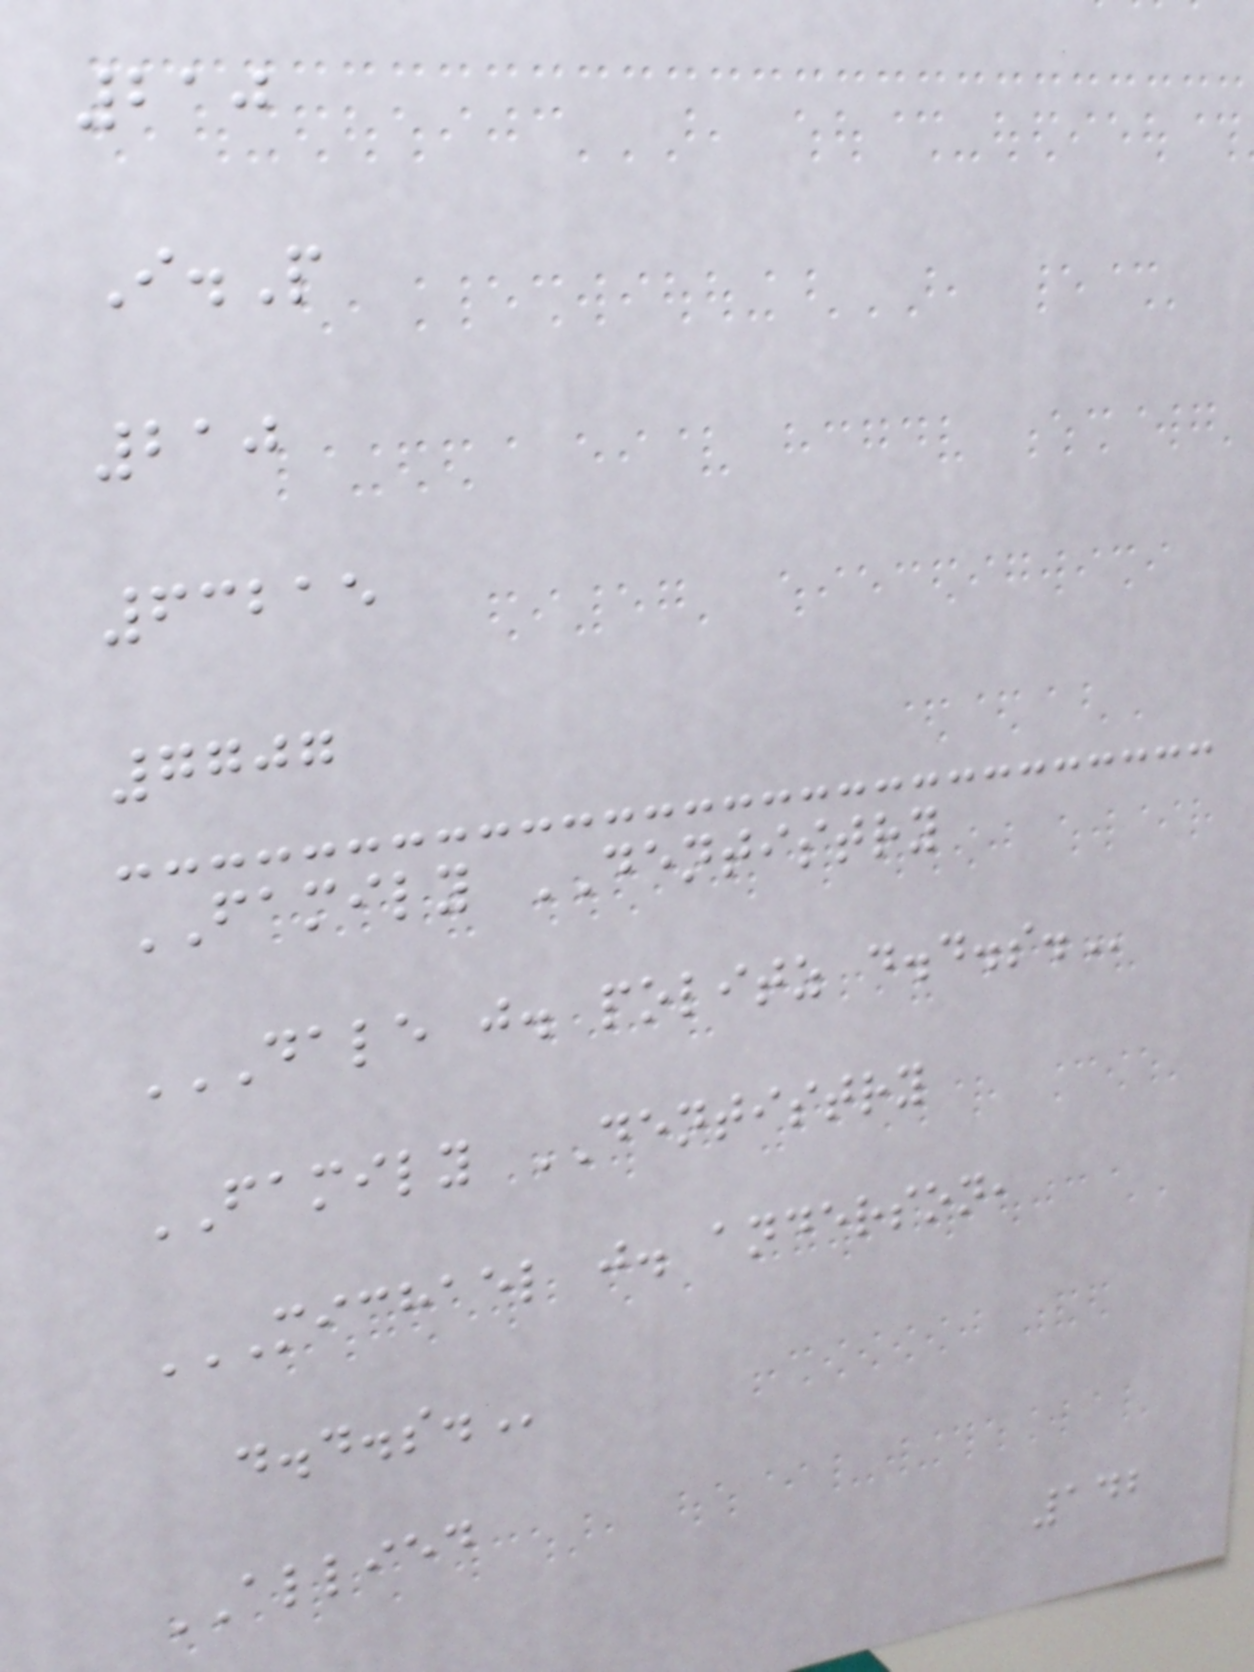210
I.P
210
63215
7707
FAMILY DENTISTRY
DALE J. POLITZ D.D.S.
FAMILY DENTISTRY
MICHAEL J. ANDERSON,
ALLIED
142
